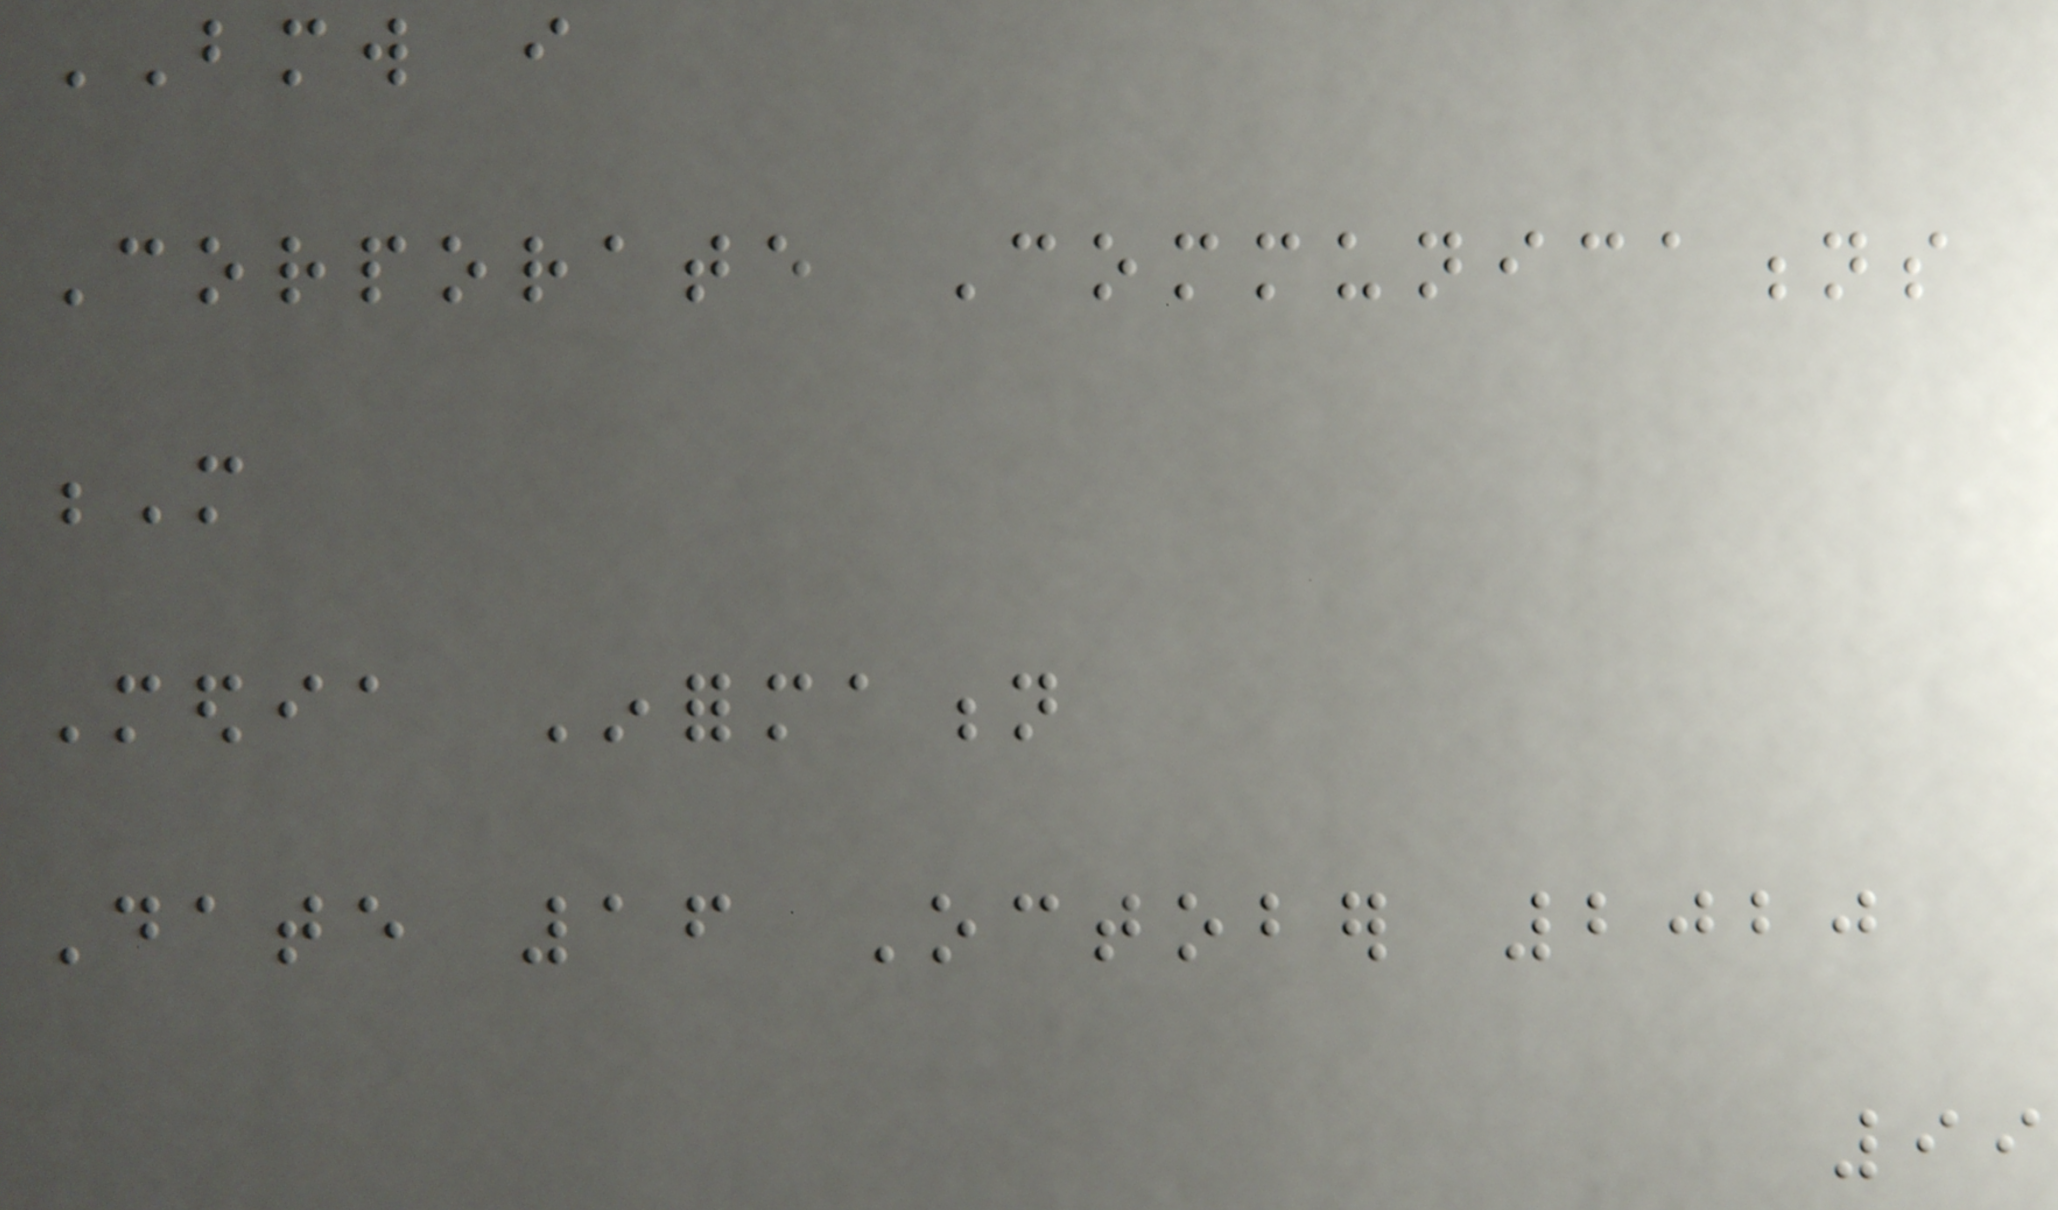BMW i
Corporate Communications
M
Media Information
Date 16 October 2020
99
